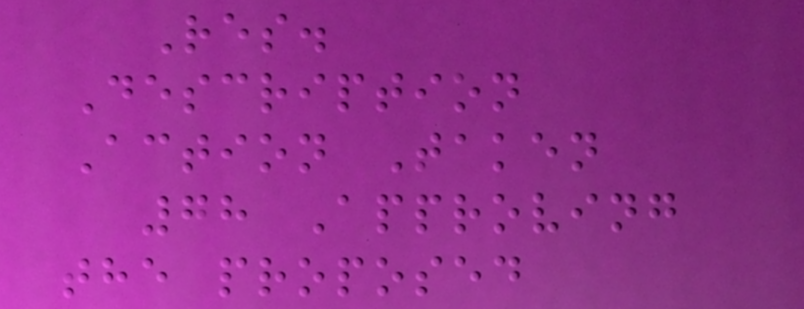Res.
Description
Action Taken
78 Approving
the proposed
